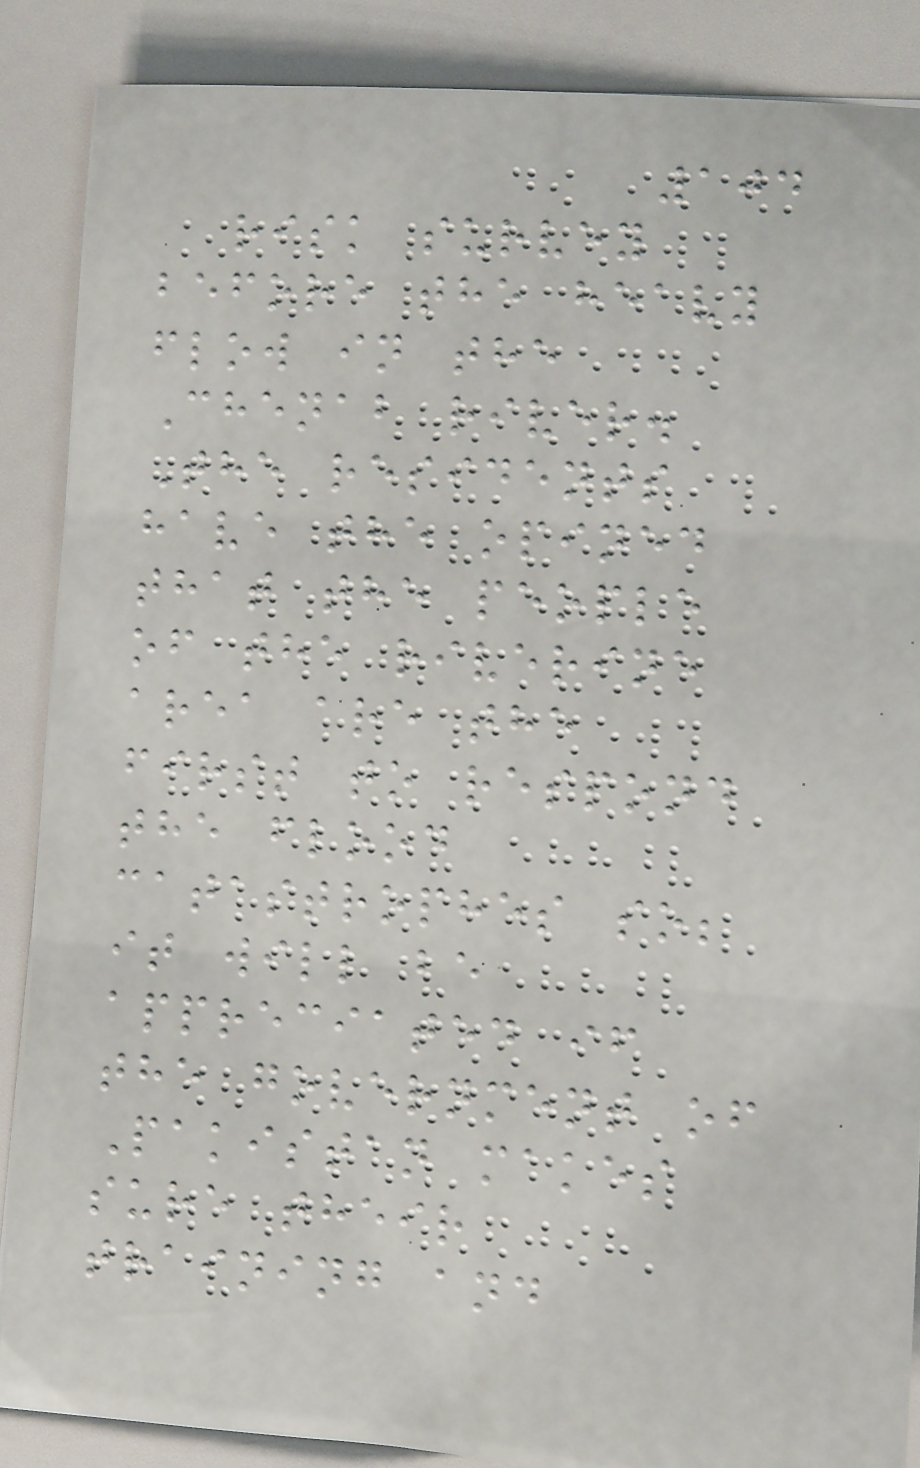104
risk survey
before the heavy
flow in the
Chenab river.
The residents
have the opined
that the people
of the riverine
area are the
first to respond
the flood
catastrophes so;
it will be
appreciated if
the government of
Pakistan makes
sure their
training and
